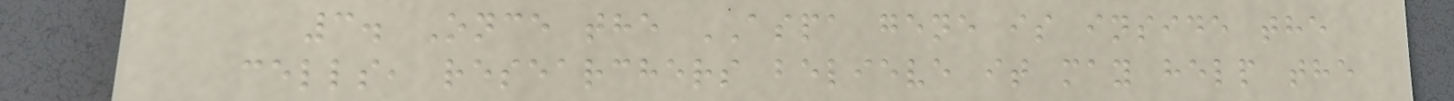3. Once the ASPA gene is inside the
cells, researchers believe it may help the
